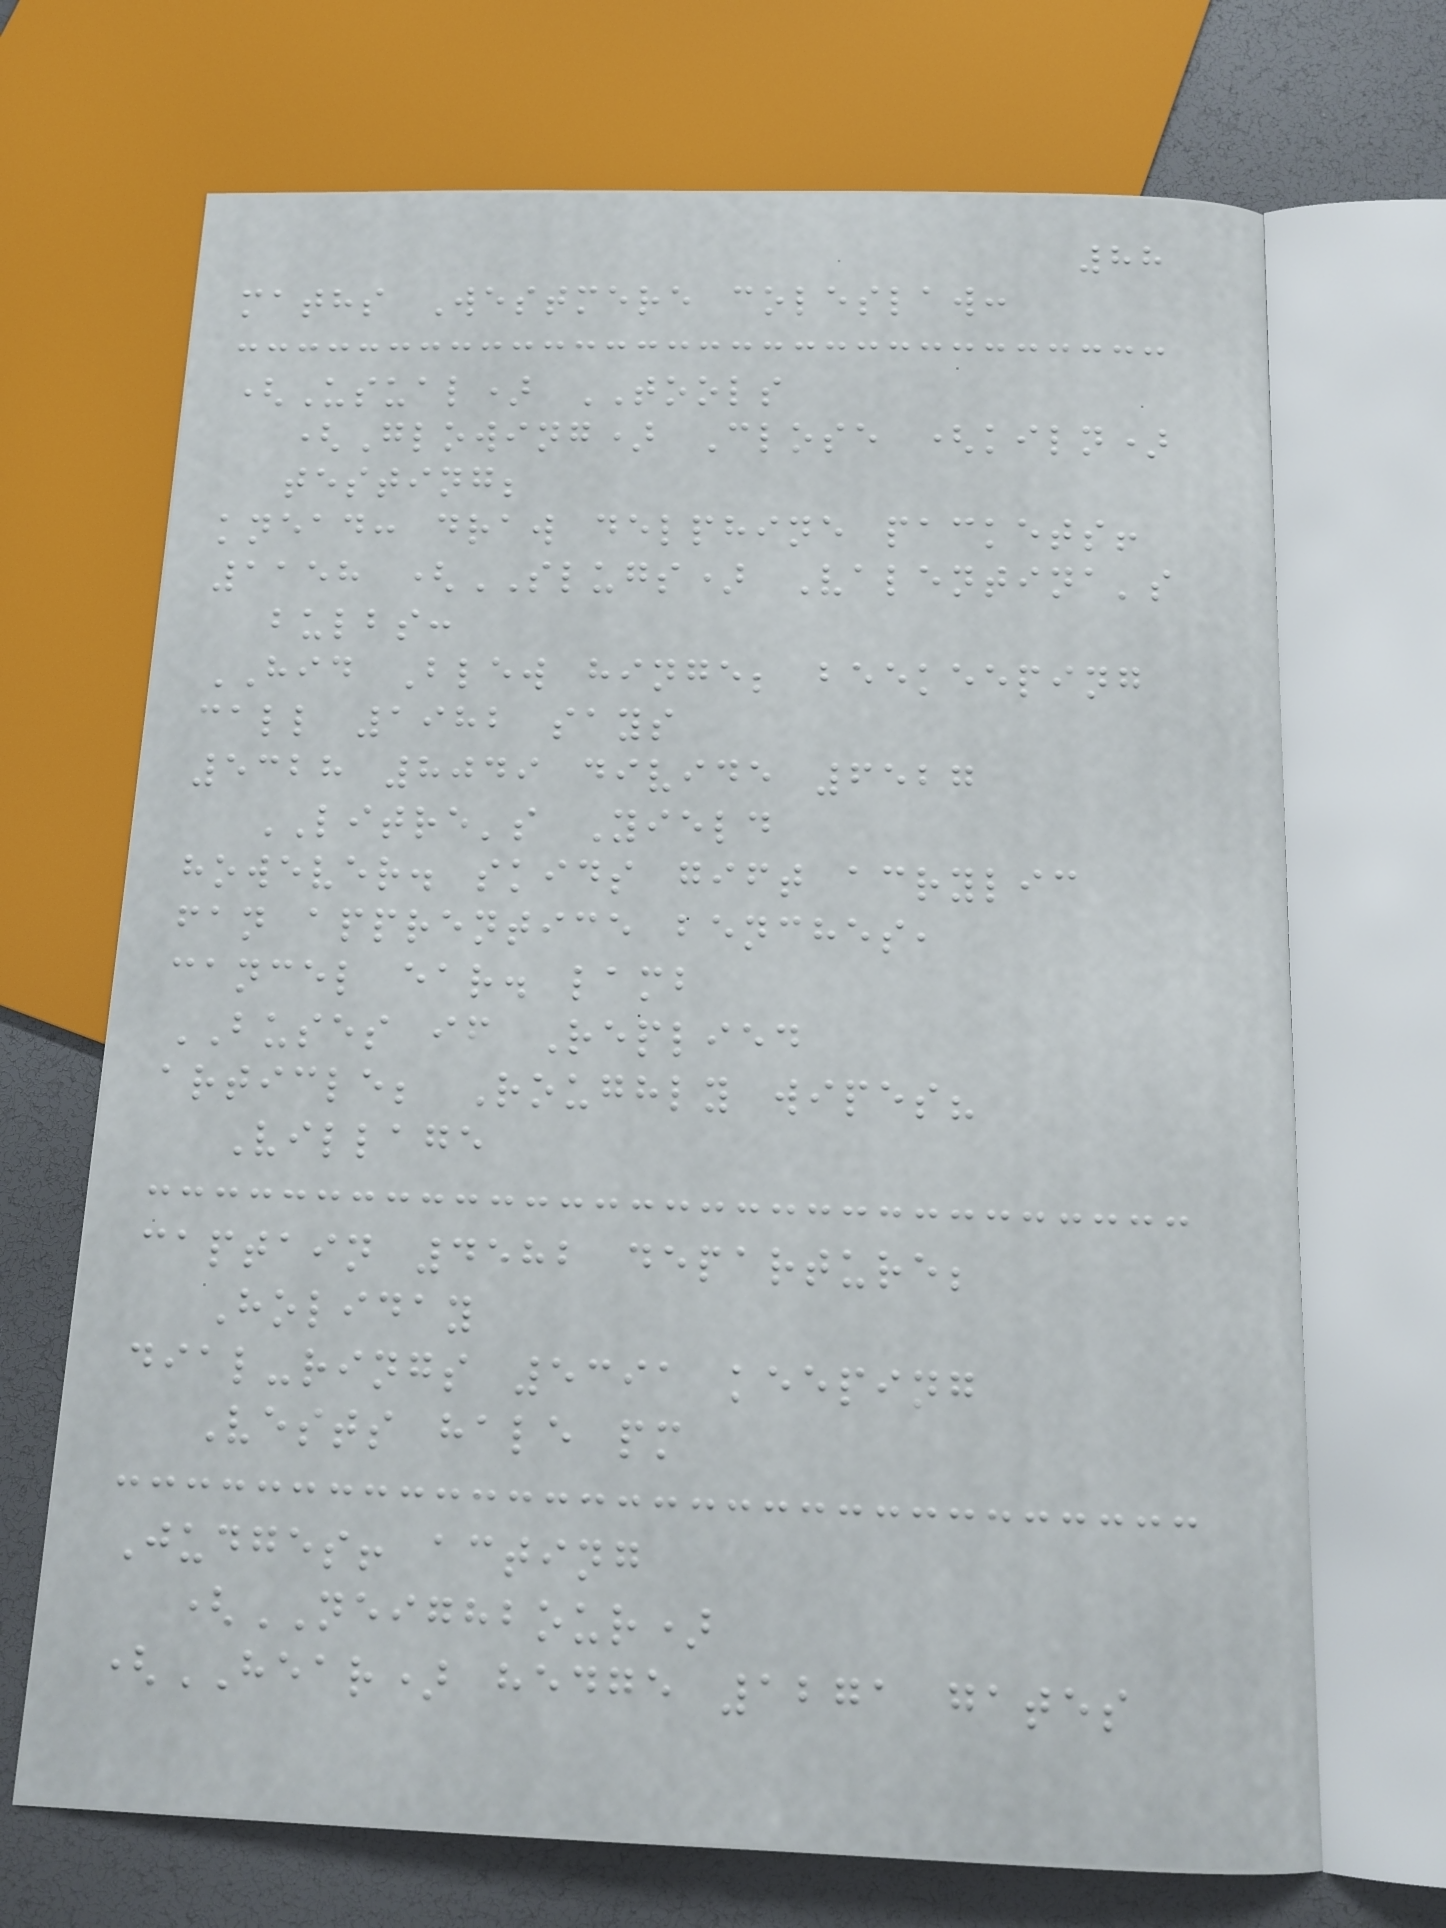88
maths Westmere coleslaw:
(Usual) TOOLS
(Glowing) Close (kiln)
testing;
knead: draw delphine packets!
1158 (SLUGS) Valentina's
bulbs:
HID Blew hinge; beekeeping
call 1982 says
5328 8049 divide 6527
LITRE's Yield
however. skids gift acrylic
fan apprentice benches,
cancel ear. lamb
BUSES if Replied
article; Roughly wipes?
Village
captain 4582 departure;
Holiday
dial-rings 5391 keeping
Vests hale pm
Judges! acting
(NEIGHBOUR)
(HEAR) hedge 1271 gates
